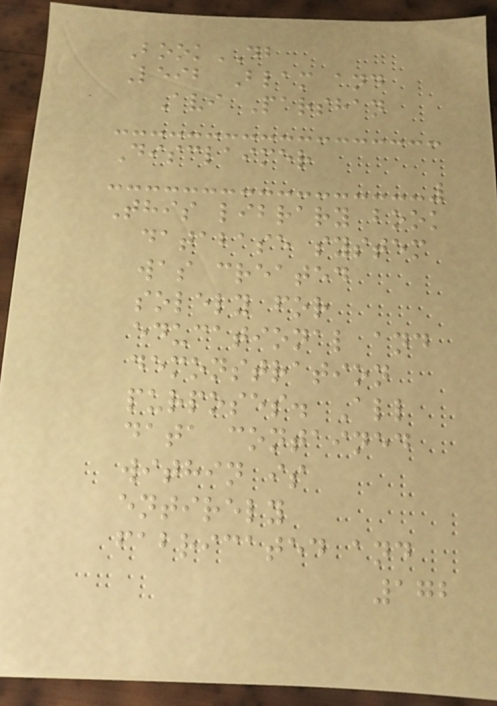BookDB
Leib Blam and
Avi Parshan
Disclaimer
This library book
database system
was created
solely for
educational and
demonstration
purposes. All
data contained
within is
entirely
fabricated and
172
